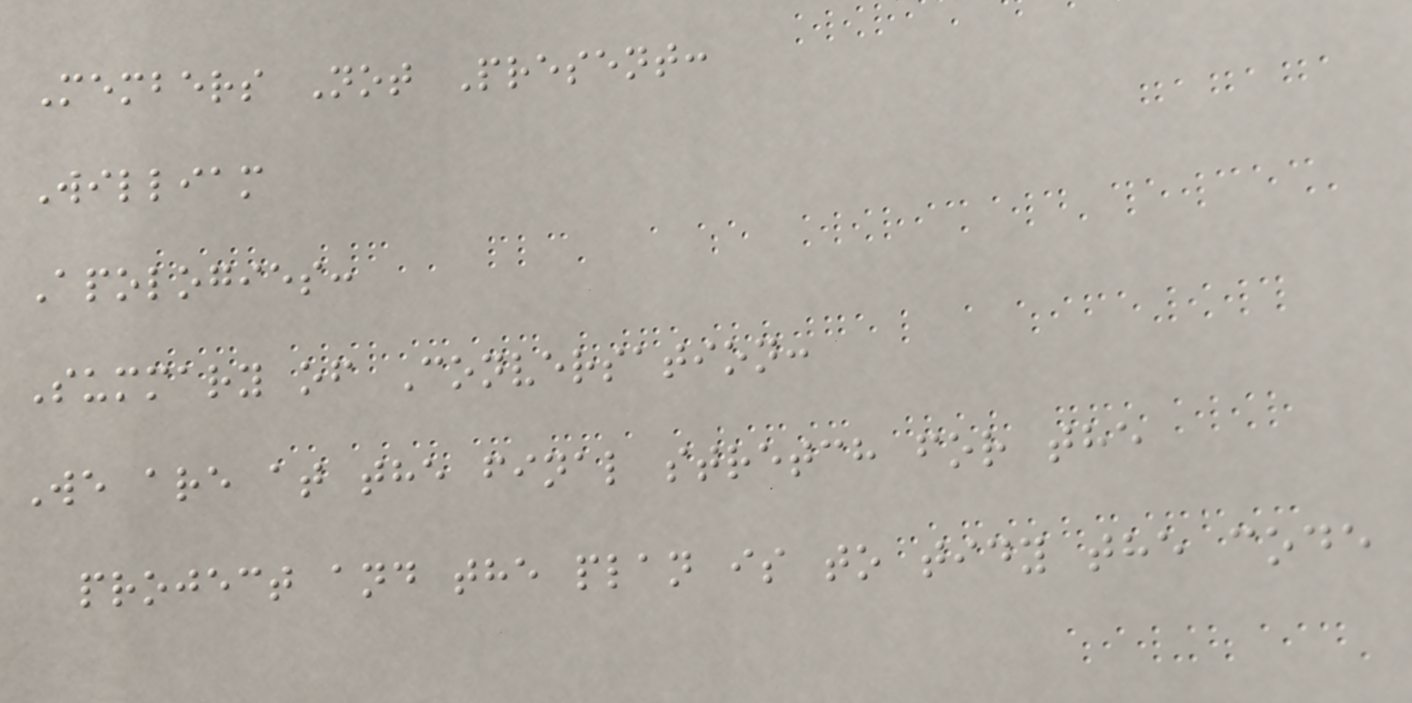Members Not Present:
William
Apologies:
Summary of Conversation:
We are at the final stretch for the
project and the plan is to tidy the code
